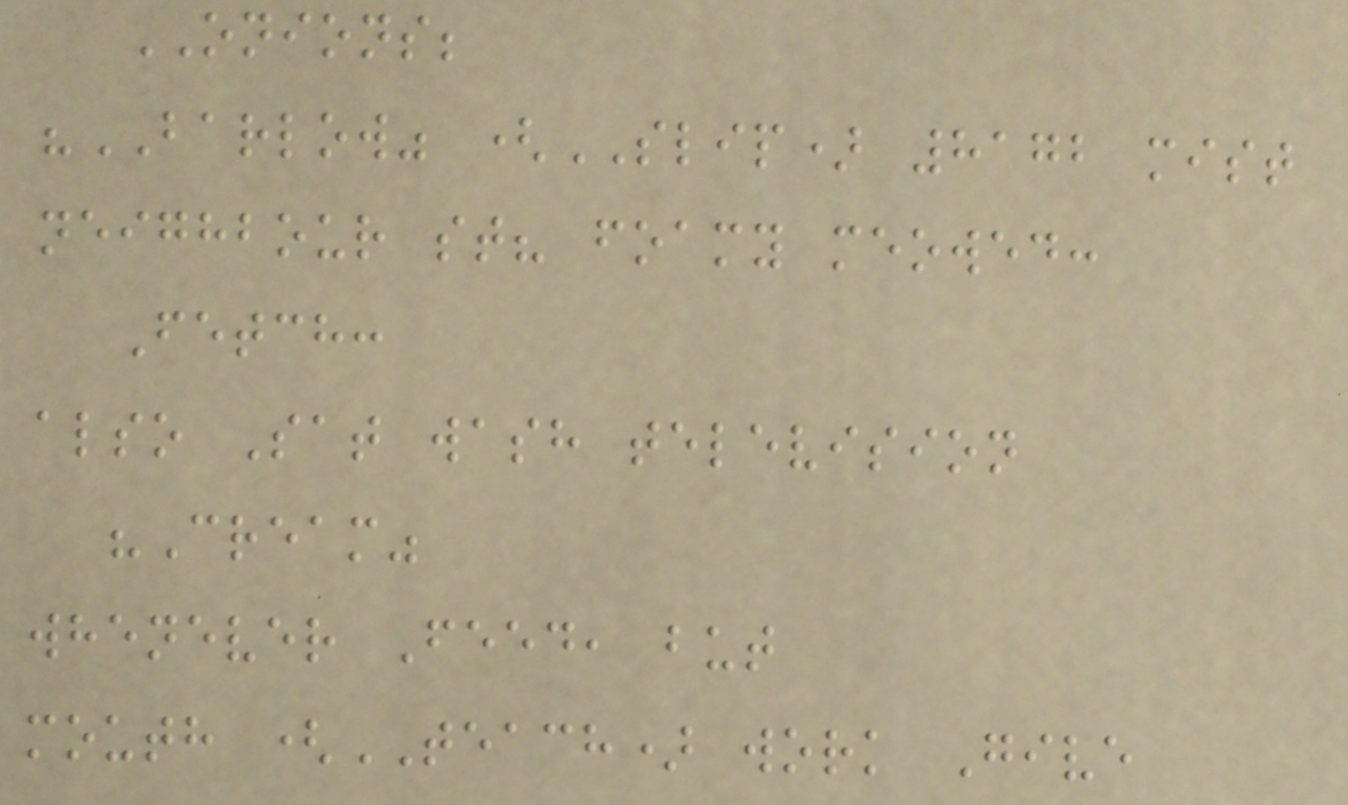ONIONS;
"BARLOW" (SLIP) 8172 mist
neighbour st? foamy meowed:
Fetch:
also Sat wash television
"Cream"
whenever Feed, but
mouth (TEACH) work Give
